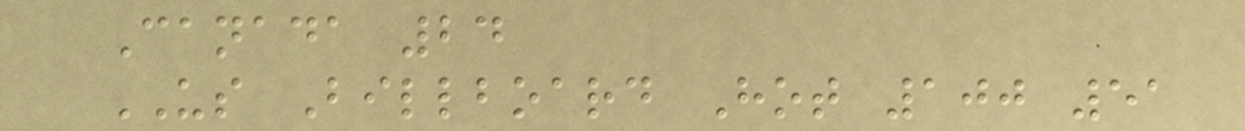Canada 24
US Billboard Hot 100 51
